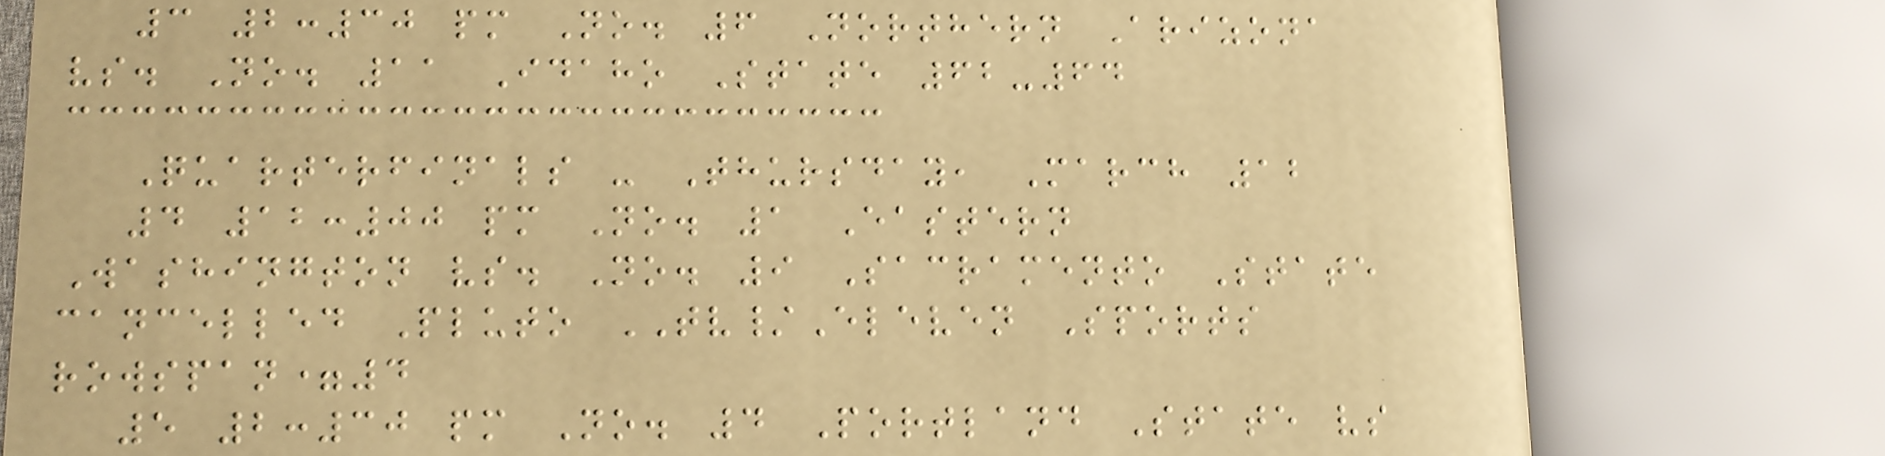3 2:30 pm No. 6 Northern Arizona
vs. No. 11 Idaho State 62-64
Quarterfinals - Thursday, March 12
4 12:00 pm No. 1 Eastern
Washington vs. No. 9 Sacramento State
cancelled Pluto TV/Eleven Sports
rowspan=4
5 2:30 pm No. 4 Portland State vs
